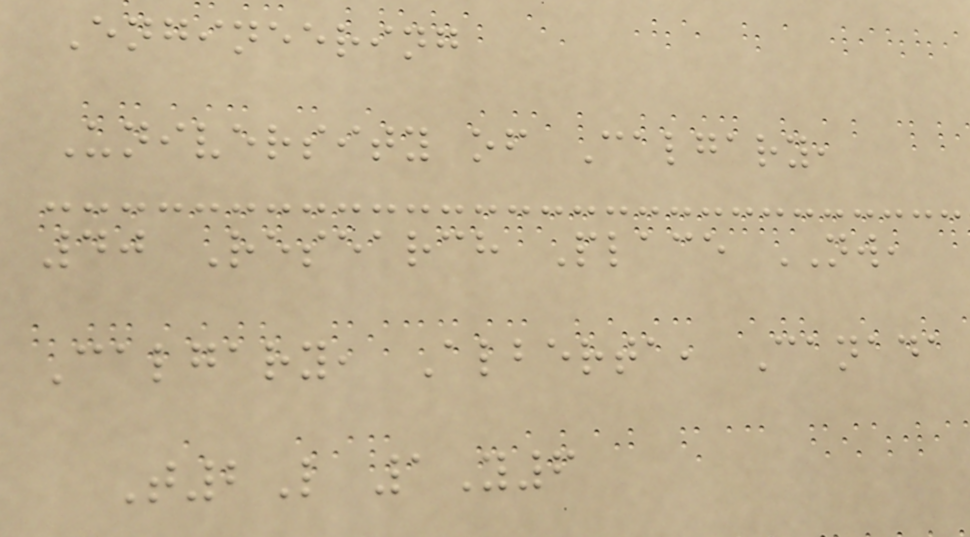Engineering
University of Calgary,
40 Research Place NW,
Calgary, Alberta, Canada
T2L 1Y6
